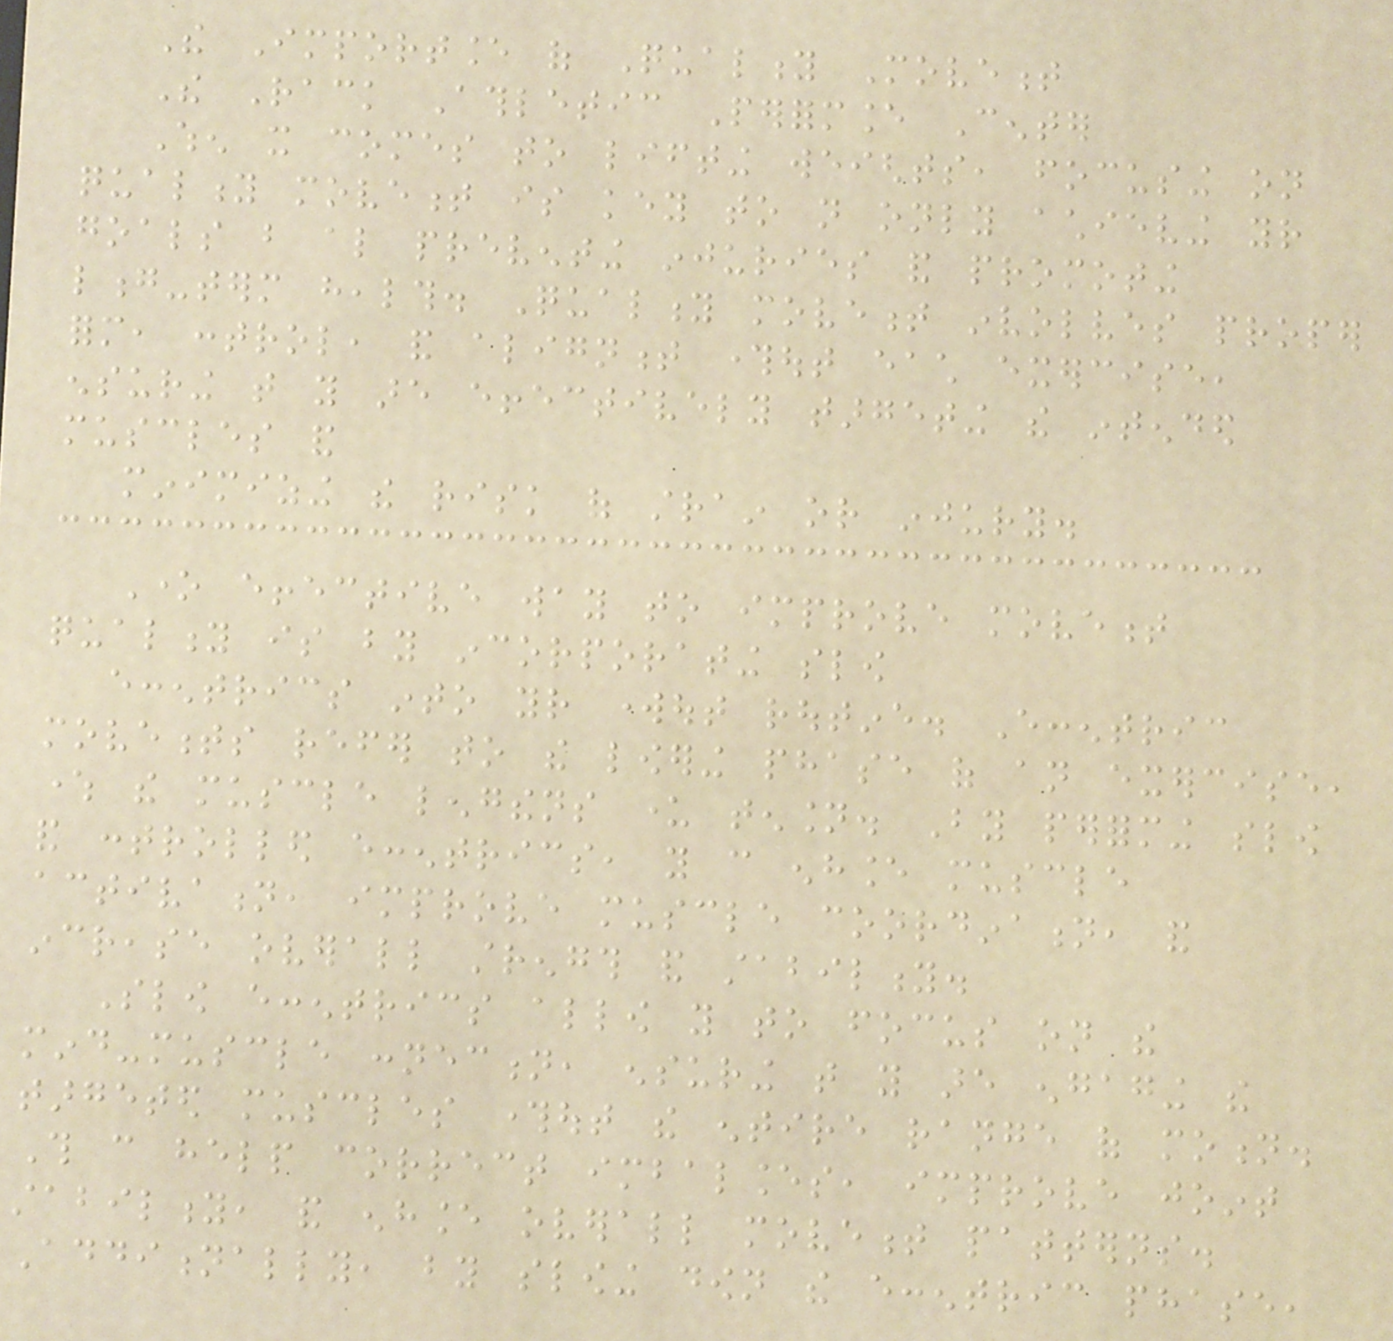The Importance of Quality Movement
The Rack Athletic Performance Center
When it comes to lifting weights, focusing on
quality movement is key to not only achieving your
goals but also preventing injuries and promoting
long-term health. Quality movement involves proper
form, control, and alignment throughout each exercise,
ensuring that you are effectively targeting the intended
muscles and
minimizing the risk of strain or injury.
One effective way to improve movement
quality is by incorporating slow
eccentrics into your workout routine. Eccentric
movements refer to the lowering phase of an exercise,
where the muscle lengthens under tension. By performing slow
and controlled eccentrics, you can enhance muscle
activation, improve muscle coordination, and
increase overall strength and stability.
Slow eccentrics allow you to focus on the
mind-muscle connection, ensuring that you are engaging the
targeted muscles throughout the entire range of motion.
This can help correct imbalances, improve joint
stability, and enhance overall movement patterns.
Additionally, by slowing down the eccentric phase,
